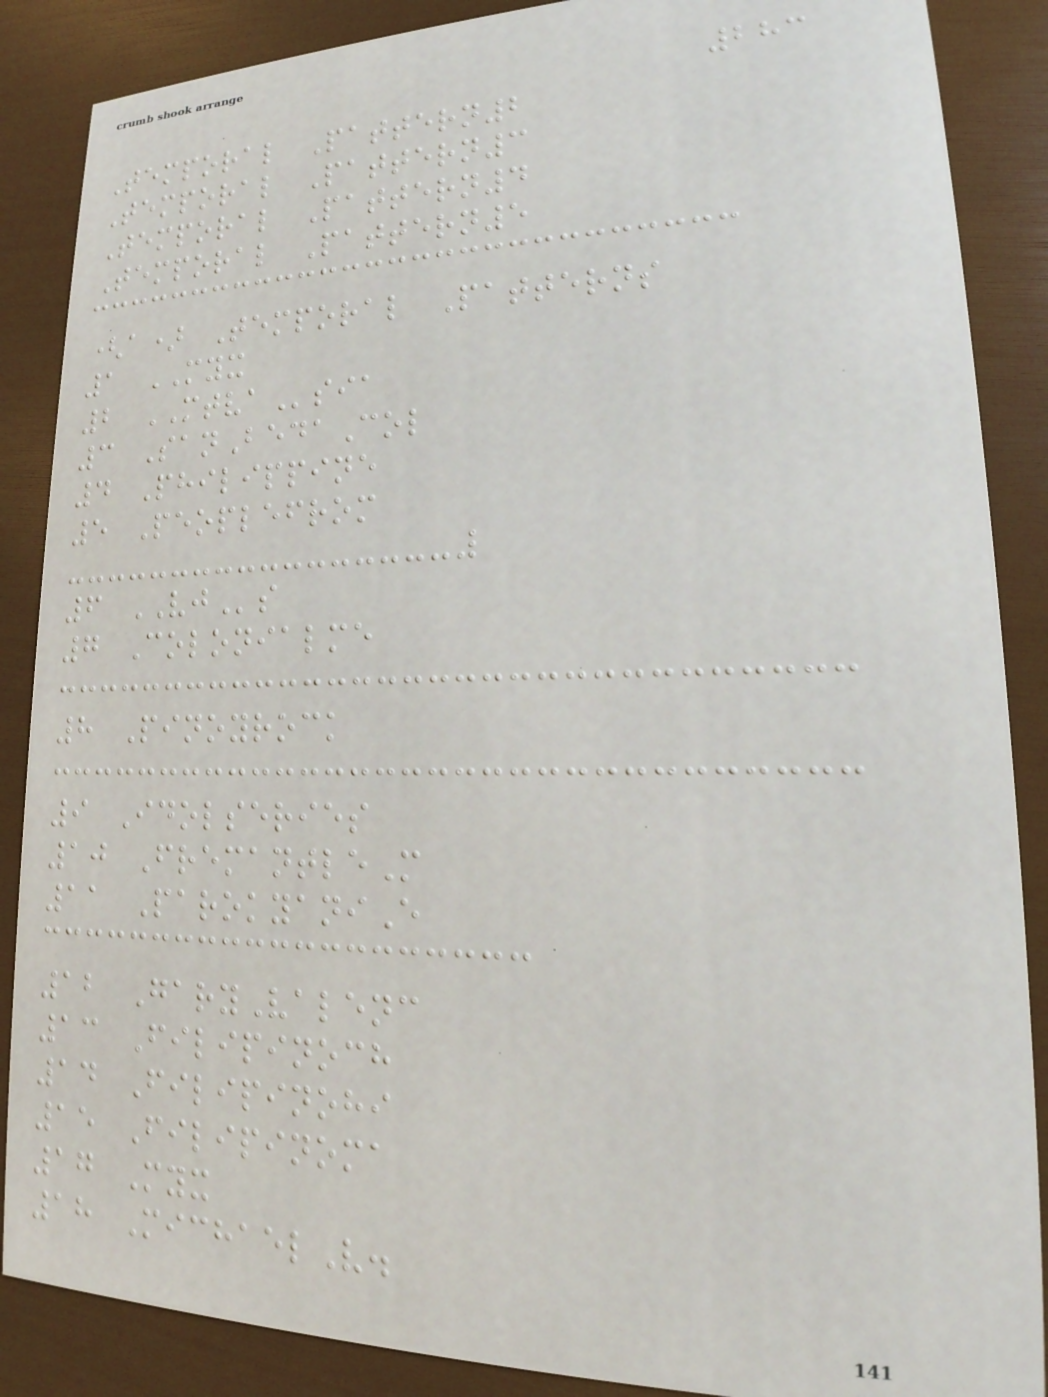283
Temporal Pattern2
Temporal Pattern3
Temporal Pattern4
Temporal Pattern5
(a) Temporal Patterns
1 MYX
2 MTVAsia
3 SanBedaCol
4 Philippine
5 Peoplefrom
6 VJs
7 Colonialme
8 Pinoyrock
9 Idolseries
10 FremantleM
11 ParokyaniE
12 GaryValenc
13 Filipinoch
14 Filipinohi
15 Filipinoma
17 Myx
18 MichaelV.
